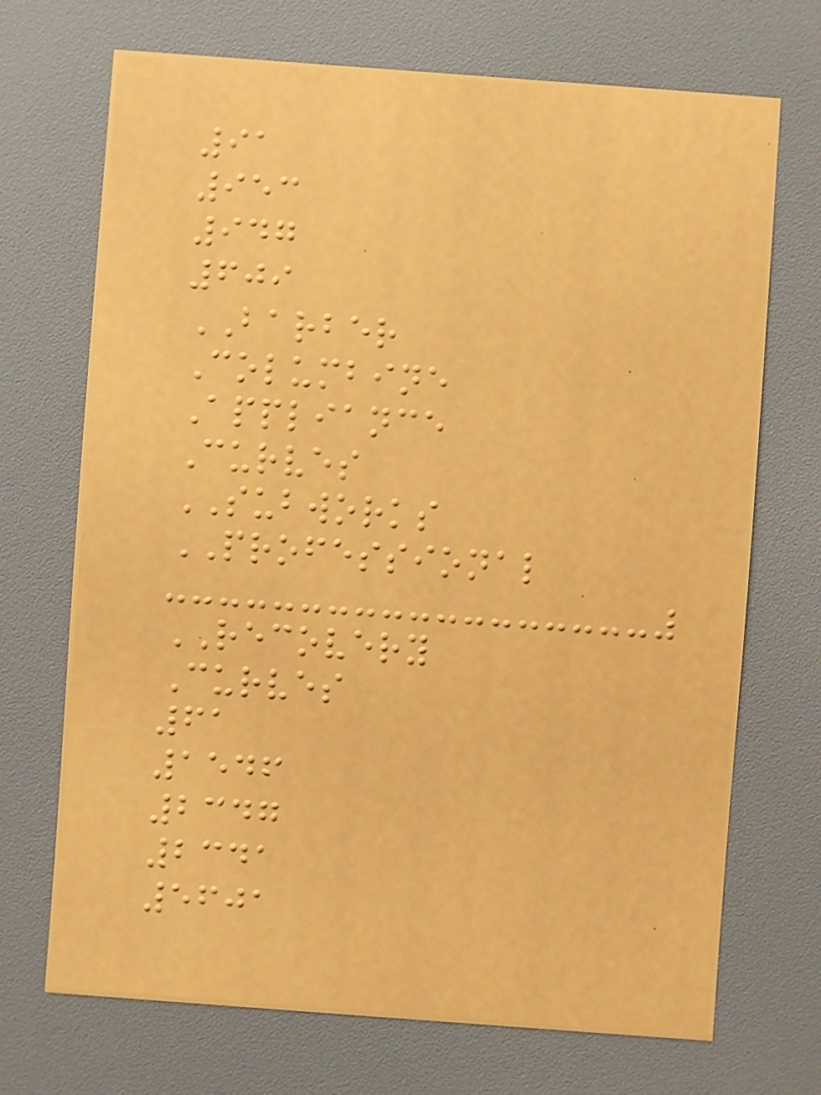91
953
947
609
BARBER
Columbine
Appliance
Curves
SUBWORKS
PROFESSIONAL
RECOVERY
Curves
61
1546
2347
2341
5601
